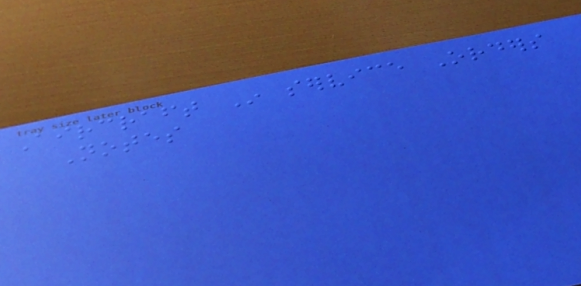Aircraft In service Orders
Notes
